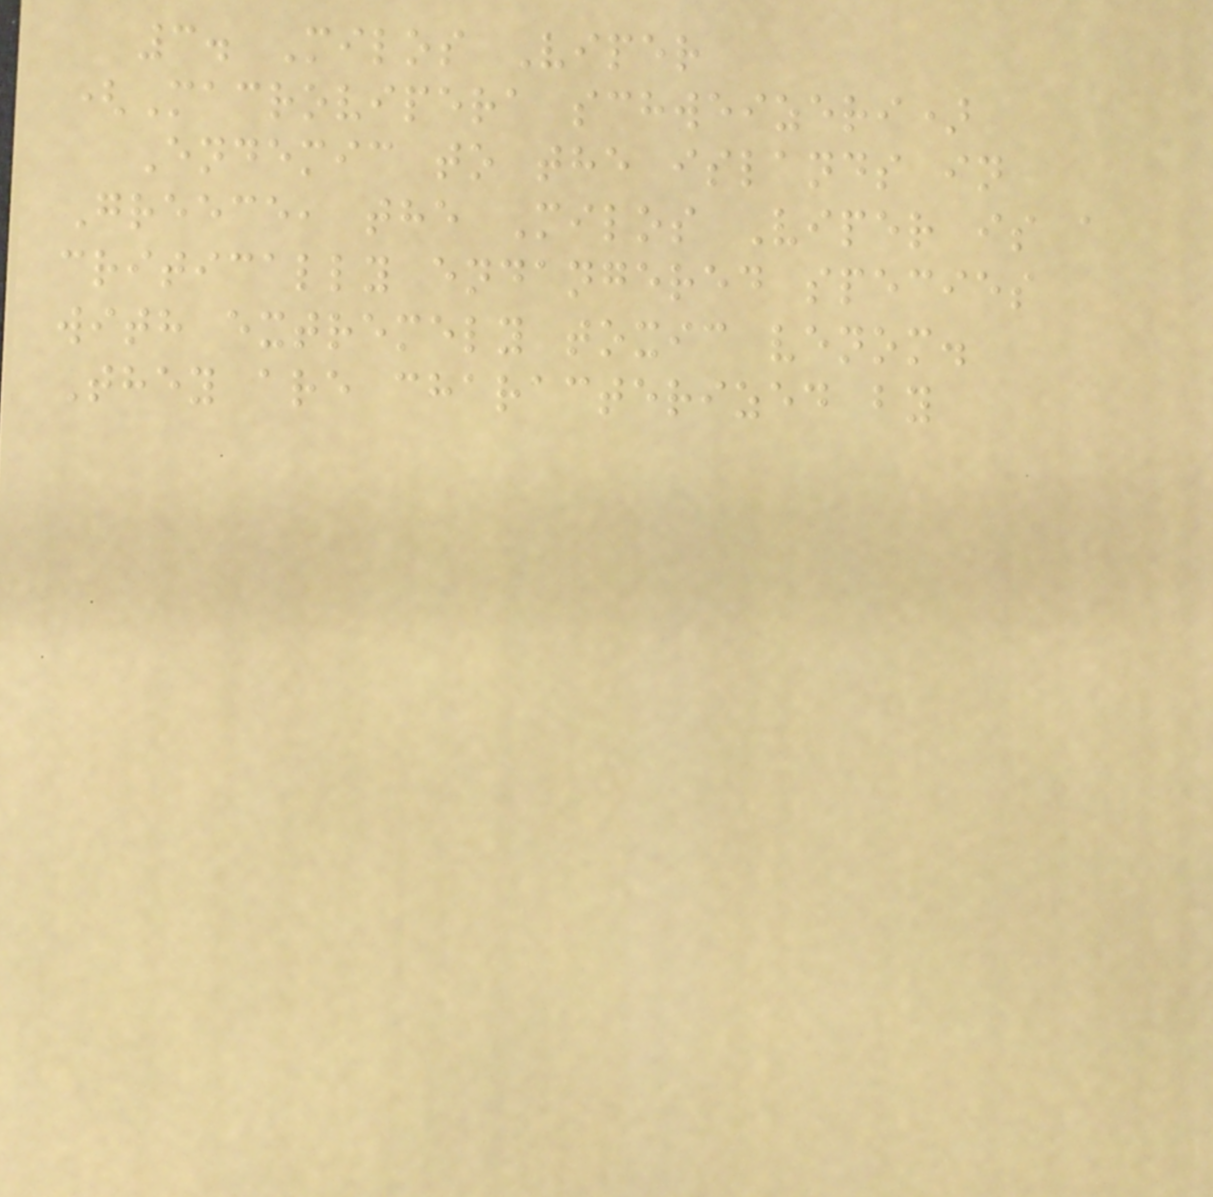3. Milos Viper
(Macrovipera schweizeri)
Endemic to the islands in
Greece, the Milos Viper is a
critically endangered species
with extremely toxic venom.
They are characterized by
